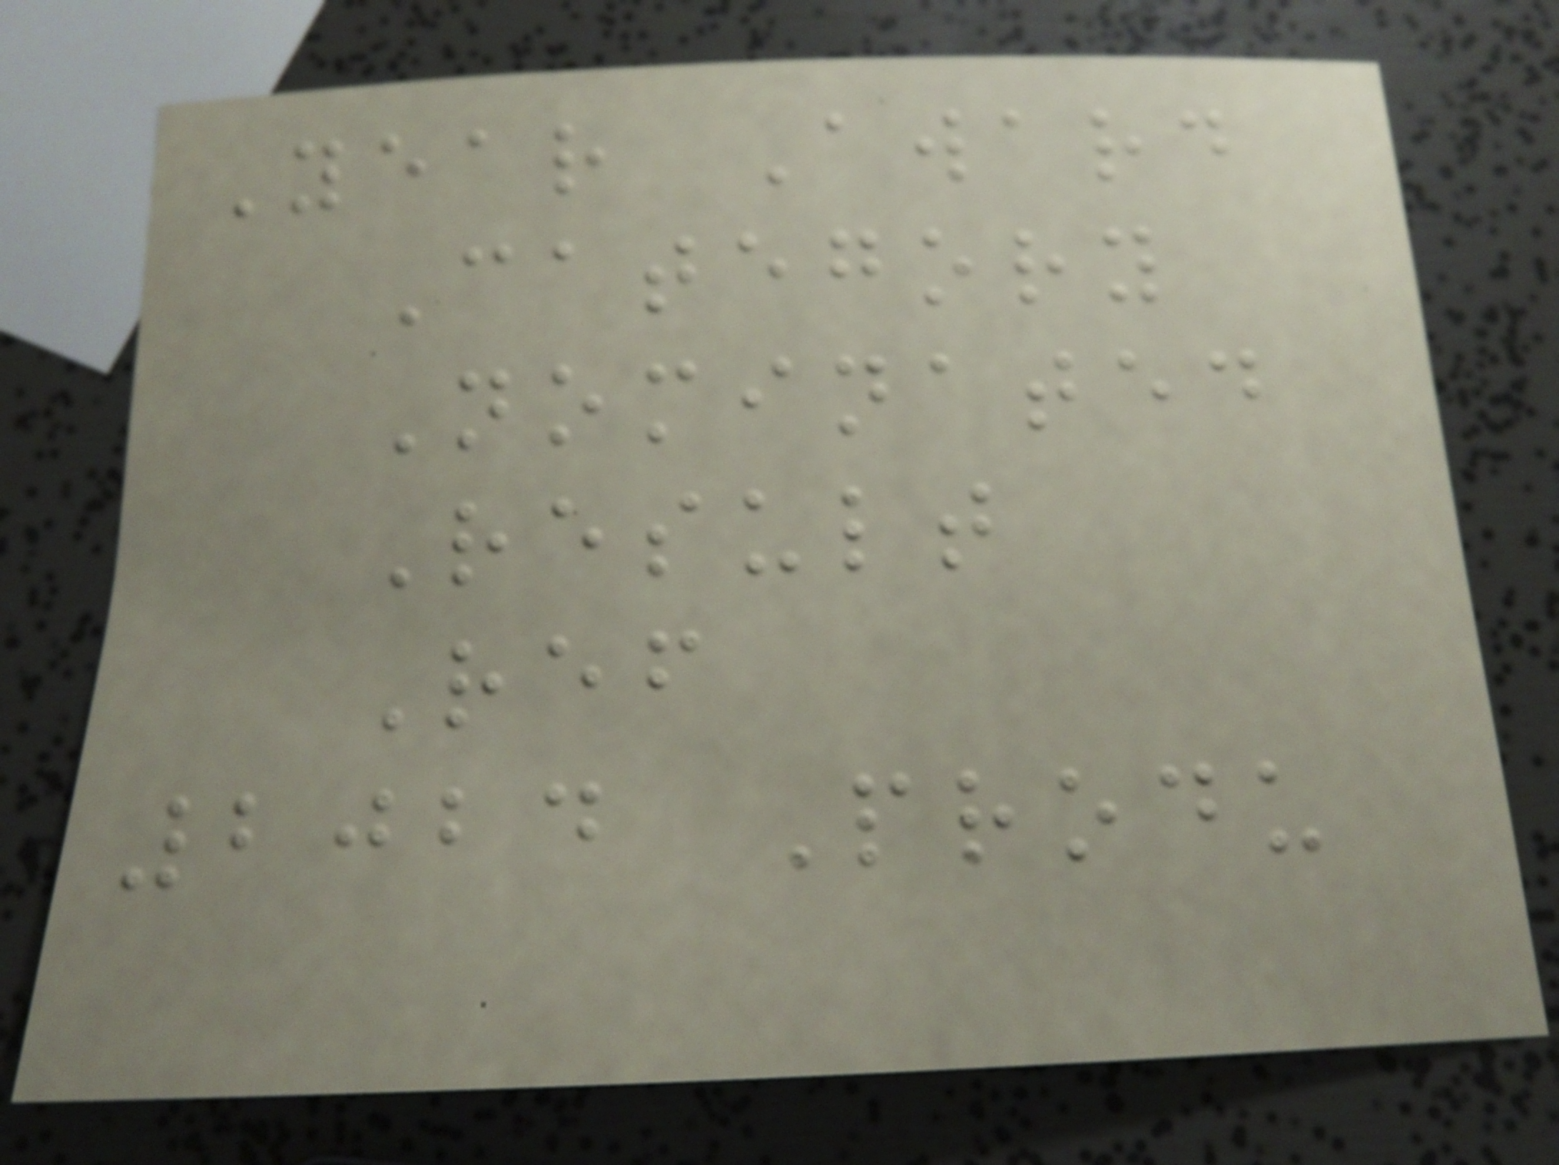Year Award
Category
Nominated
Result
Ref
2024 Produ
